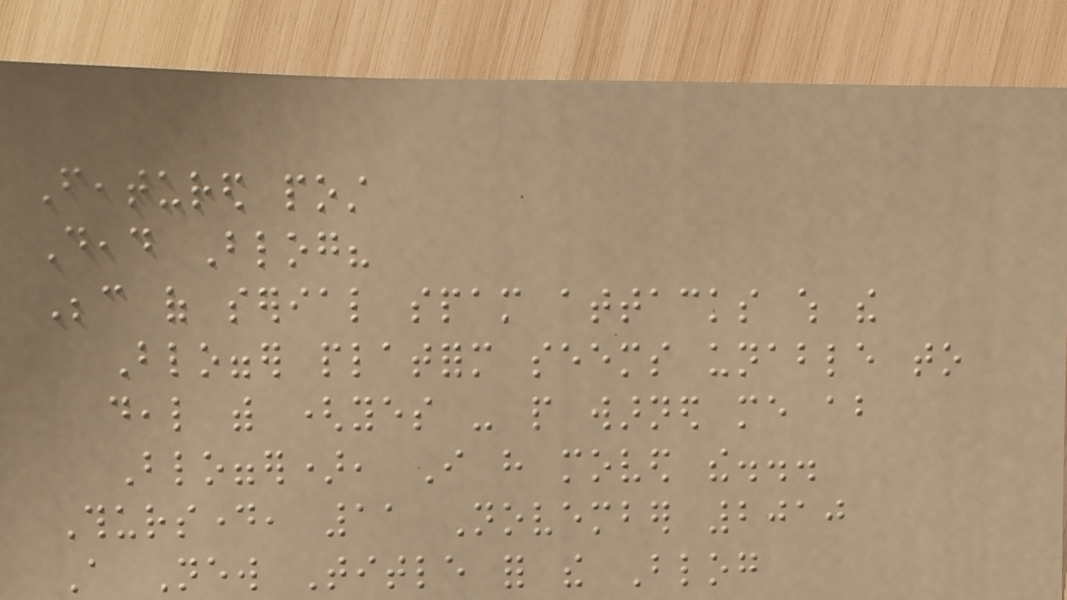Featured post
Dead Blog?
Because of serial spam attacks which the
Blogger platform seems unable to
deal with (yes - people warned me about
Blogger), I have moved the...
Thursday, 11 November 2010
A New Title for the Blog
